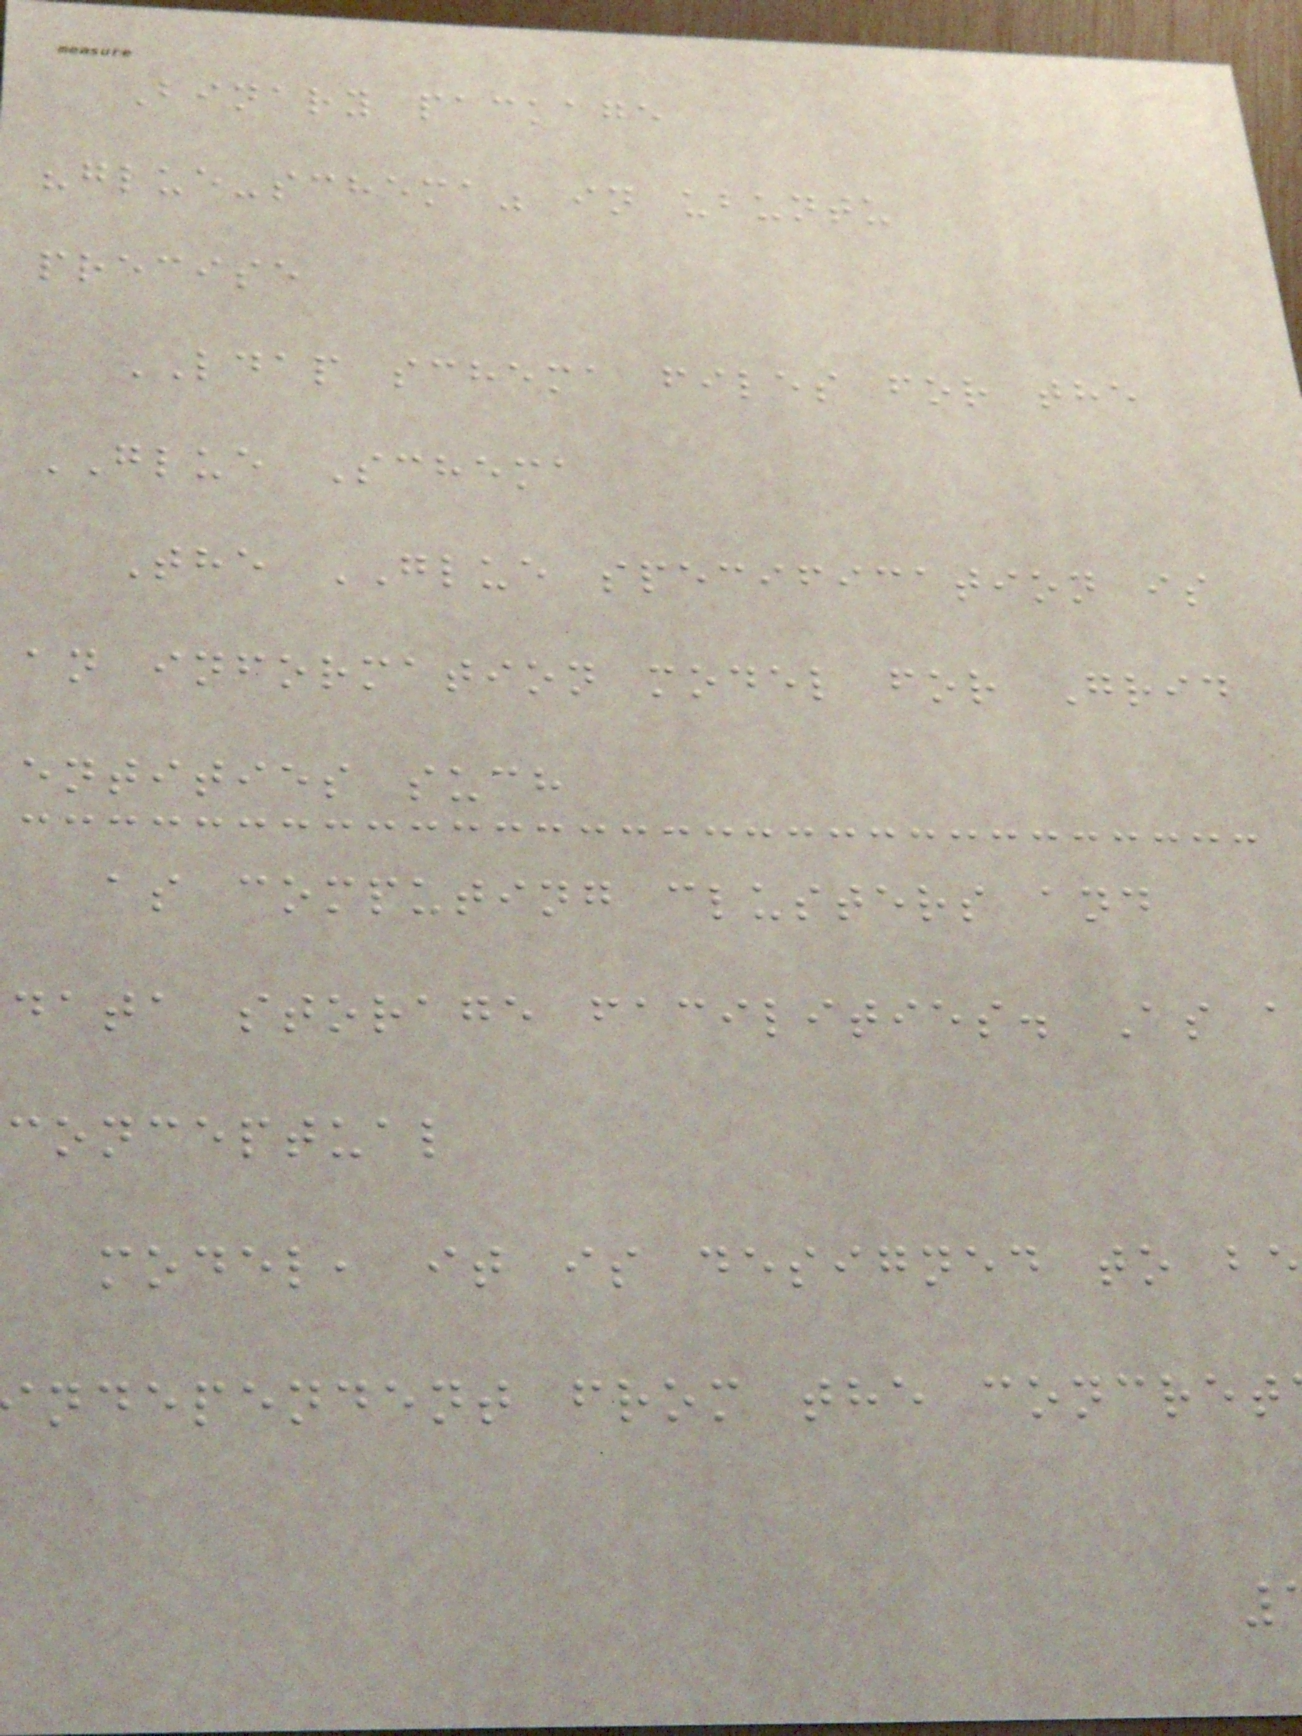Binary package
"glue-schema" in ubuntu
precise
LDAP schema files for the
GLUE Schema
The GLUE specification is
an information model for Grid
entities such
as computing clusters and
data storage facilities. As a
conceptual
model, it is designed to b
ndependent from the concret
